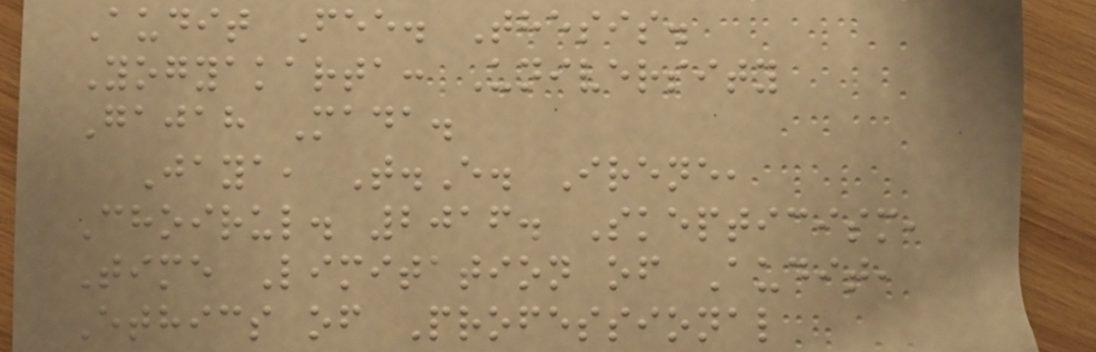Audit Fee. Thesis.
Yogyakarta: University
Gajah Mada.
Jaya, T.E. Irene,
Choirul. 2016. Skepticism,
Time Limitation of Audit,
Ethics of Professional
